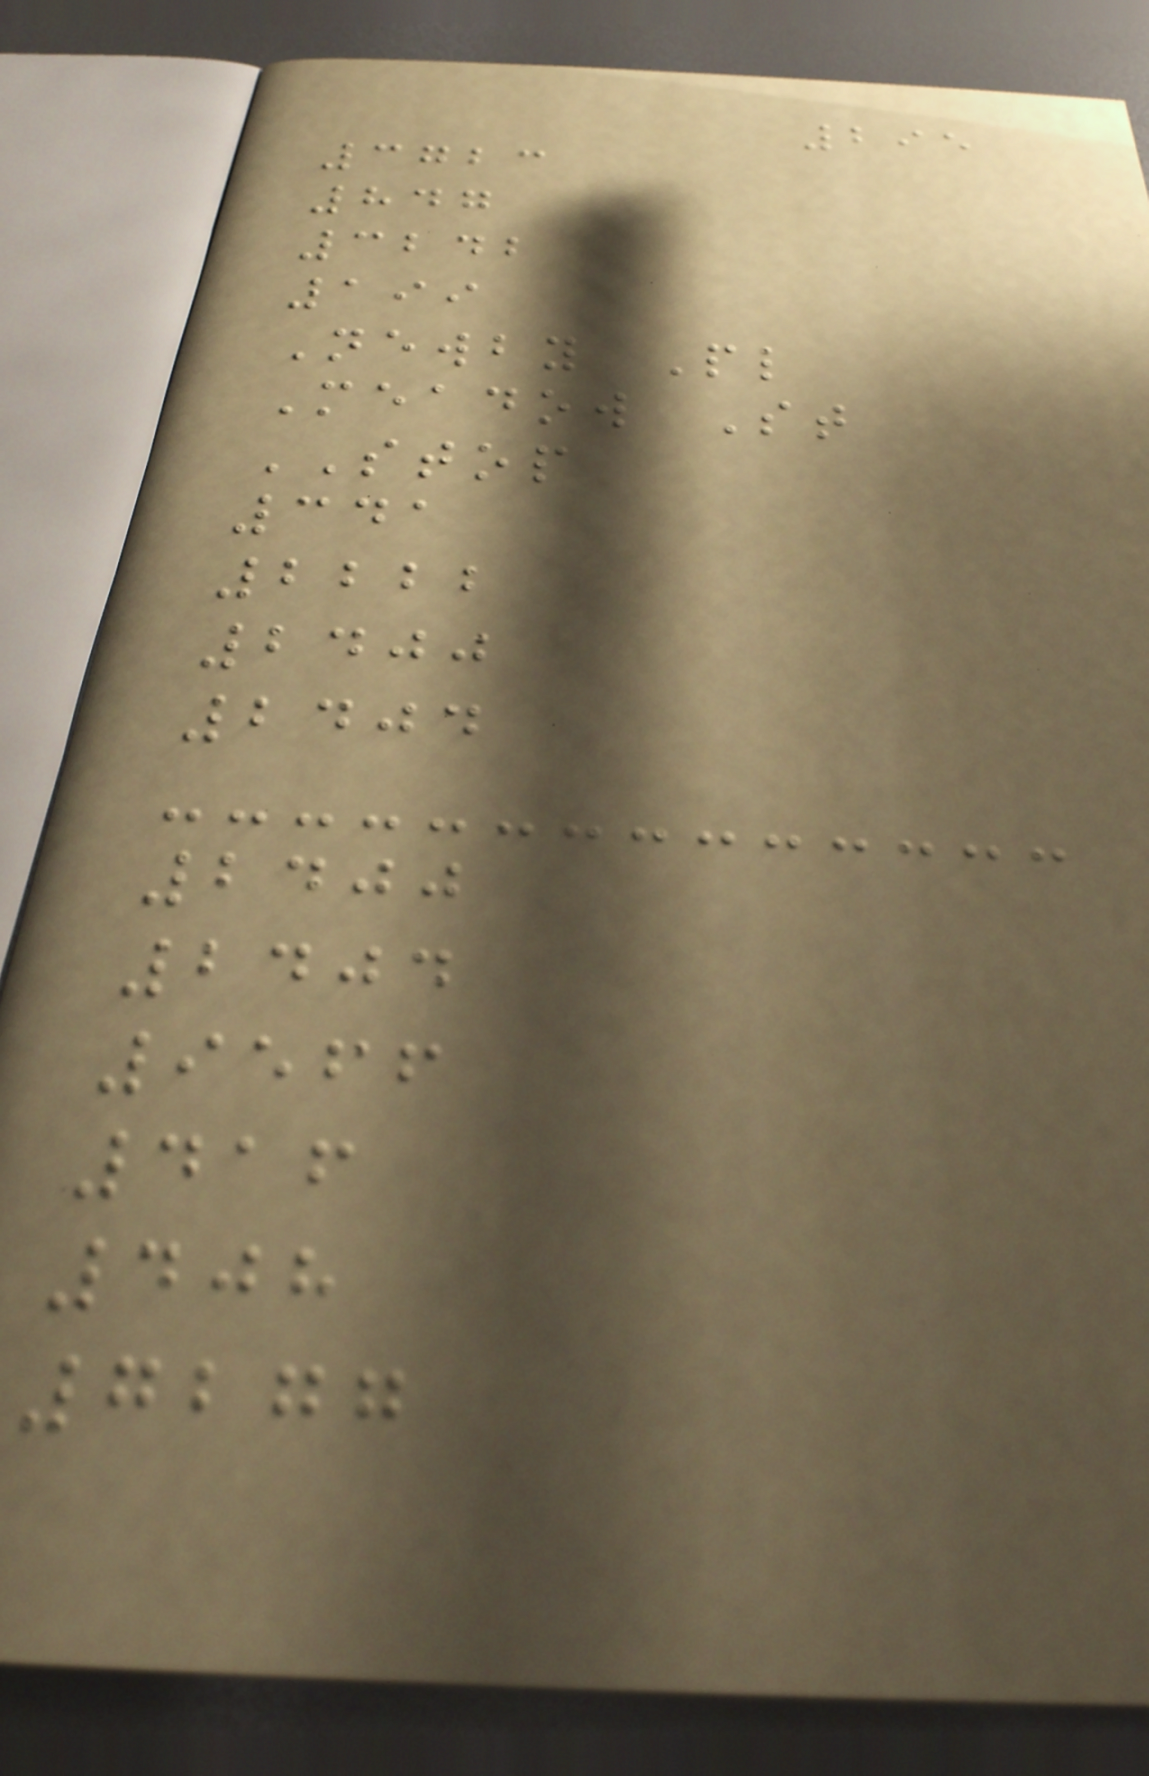295
3723
847
3242
199
Newby Pl
Meadow St
STOP
341
2222
2400
2404
2400
2404
9566
416
408
7277
